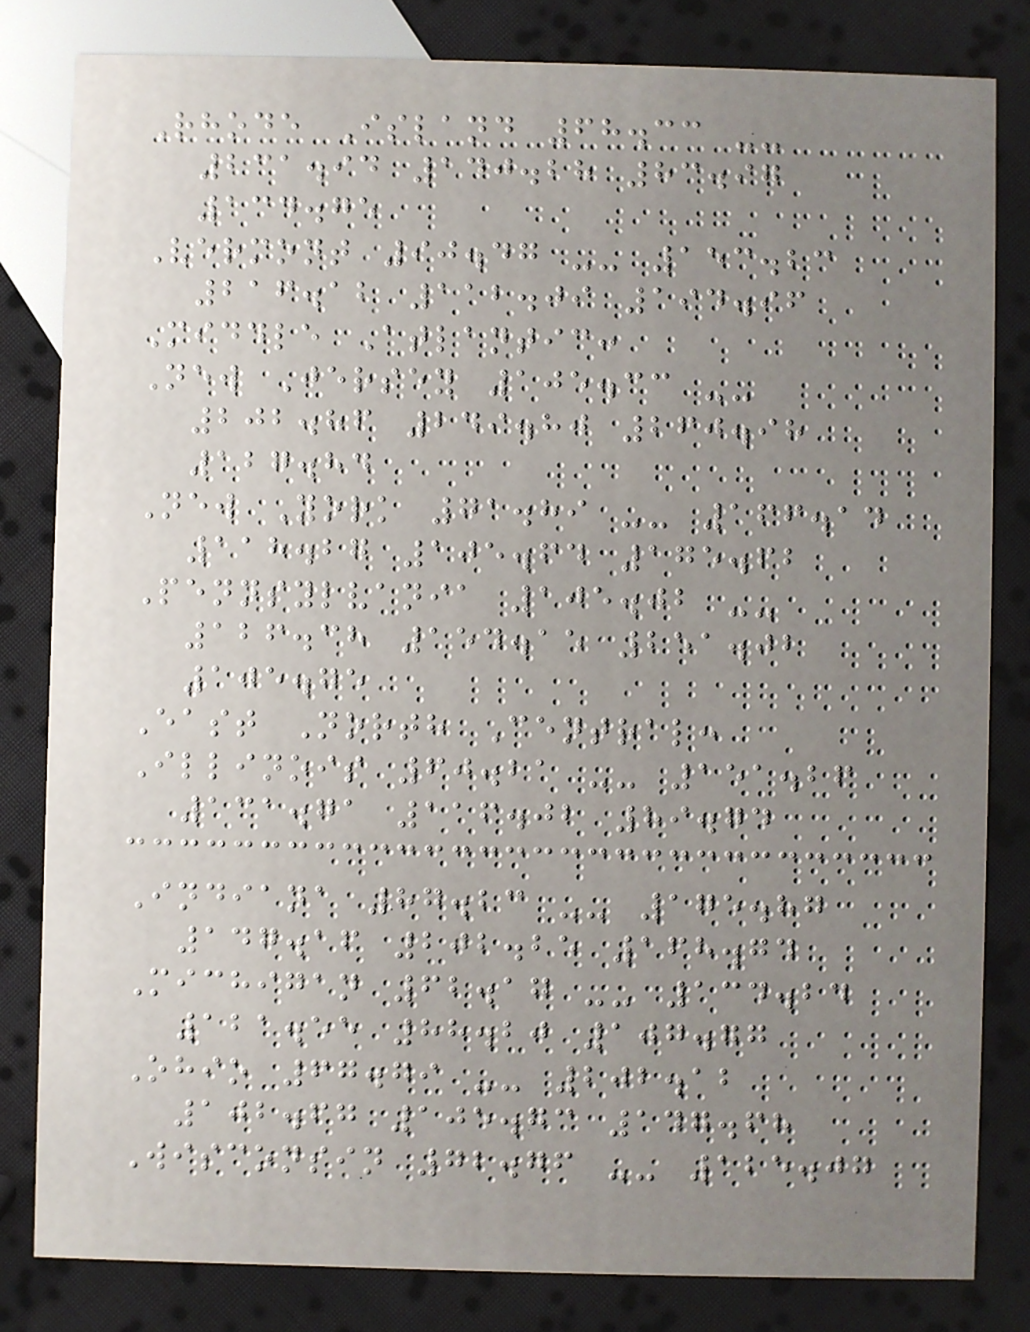Rhode Island 68.33 --
231.94 140.28 83.97
134.75
Vermont 90.47 -- 153.23
216.12 112.09 194.96
Middle Atlantic:
New Jersey 105.33 --
202.86 249.80 260.98
127.84
New York 71.89 -- 166.14
118.27 105.64 175.62
Pennsylvania 105.02 --
126.38 154.15 251.02
105.75
East North Central:
Illinois 60.21 -- 151.26
131.71 116.02 89.74
Indiana 87.23 -- 175.87
147.16 202.25 168.74
Michigan 62.17 -- 134.24
121.55 88.20 107.77
Ohio 67.79 -- 202.12
102.67 105.73 147.68
Wisconsin 72.76 -- 125.07
